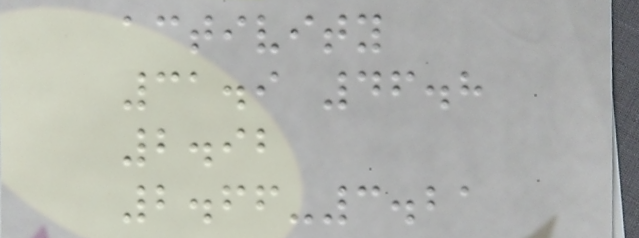activity
31.9 46.8
2.92
2.66-3.21
